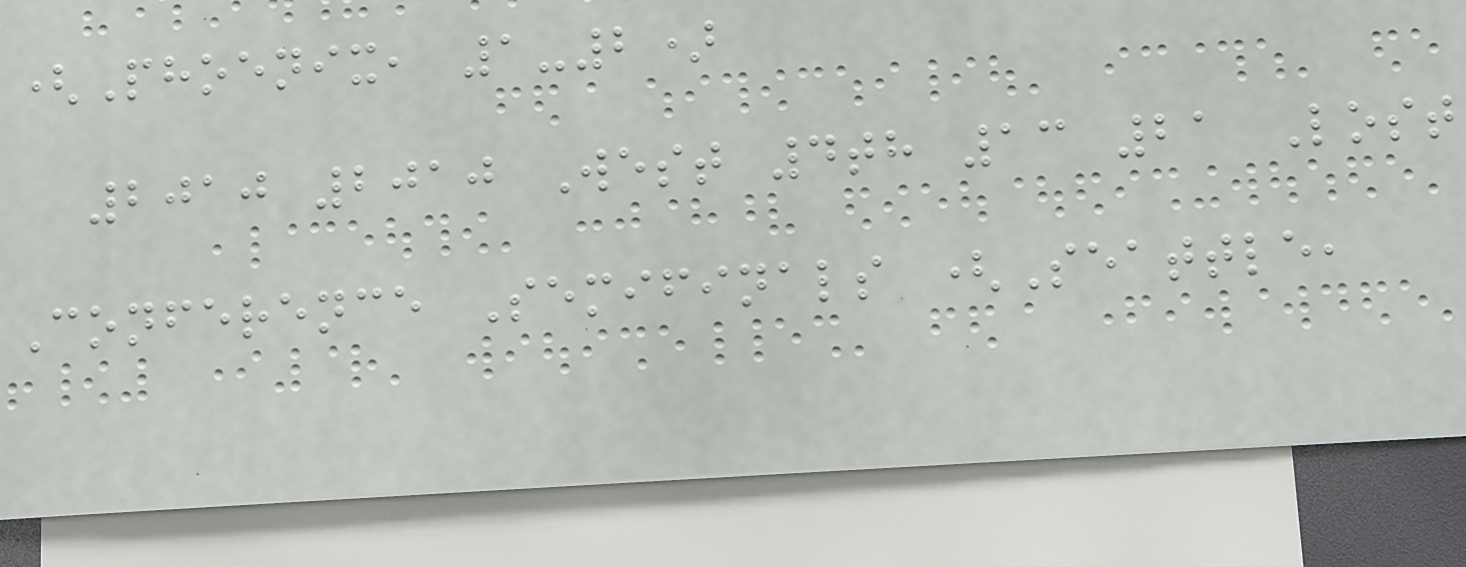(Phoenix, 1-2)
2010 2010 West 4th 13 21 Lost
Conference Semifinals (Seattle,
